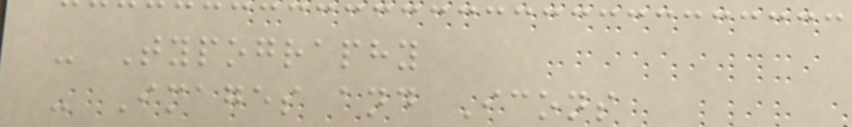- Typography
- Images and Icons
